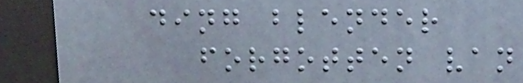ding blender
forgotten van
